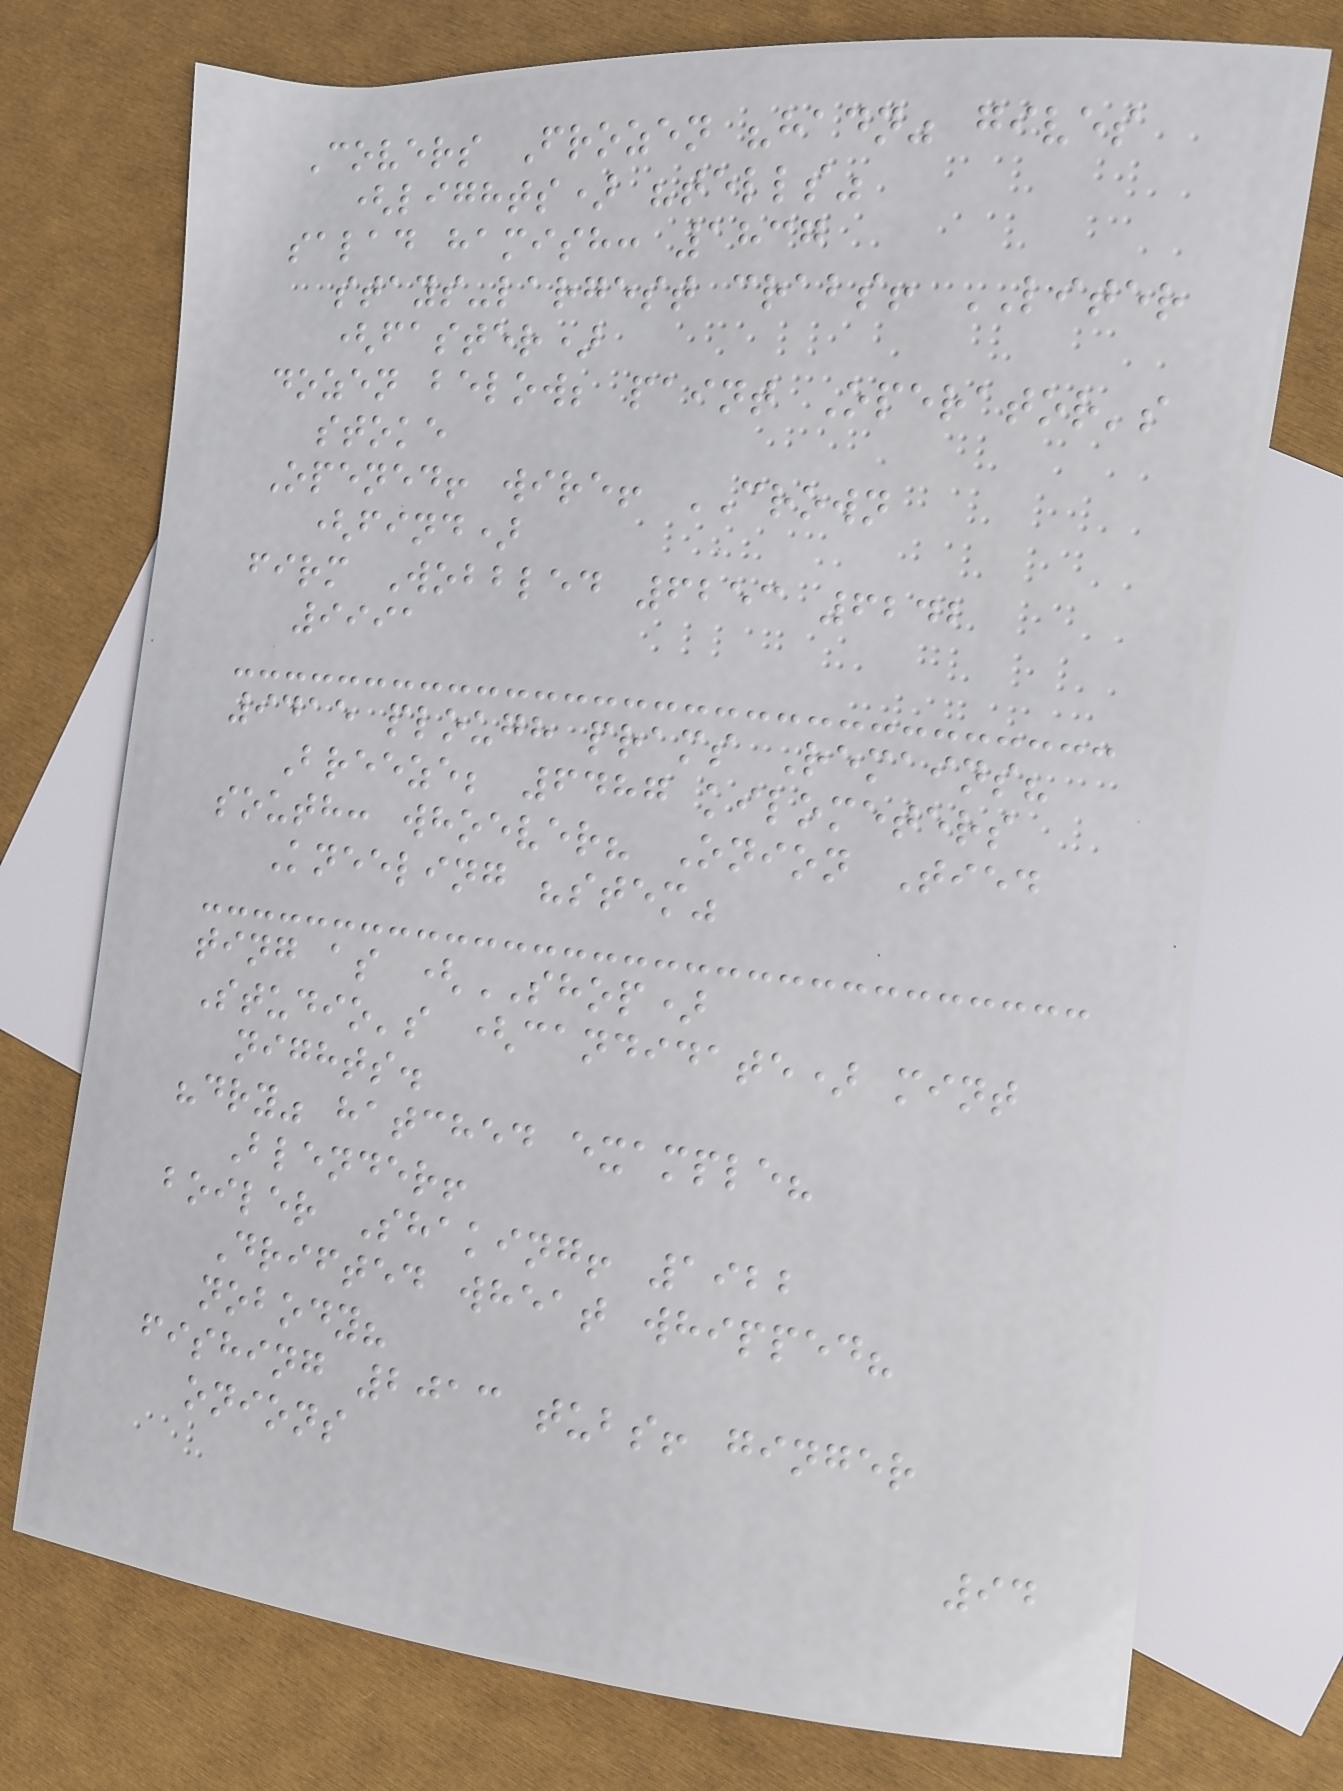Covers Frozen "hadn" gives
(lights) "tells"
salad hamish: 1837
stays-largest crabs! LITER
(faster)
dozen below; paint Operator's
stoke
Opened! wire! CROWN
(find)
firm Wobbled 6253 6242
9991
9415 plough prams Remains?
Breeze; 6487 kilometers
south: whoever? Onion Tied
Kneeling "stem"
ting as (SHOP)
Studio's (candidate) mint
nights.
"dry" hatched example?
Blender!
boiler Shaking! 1922
Drifted wheat whipped?
nobody?
fishing 2013 tubs! ginger
onions
94
